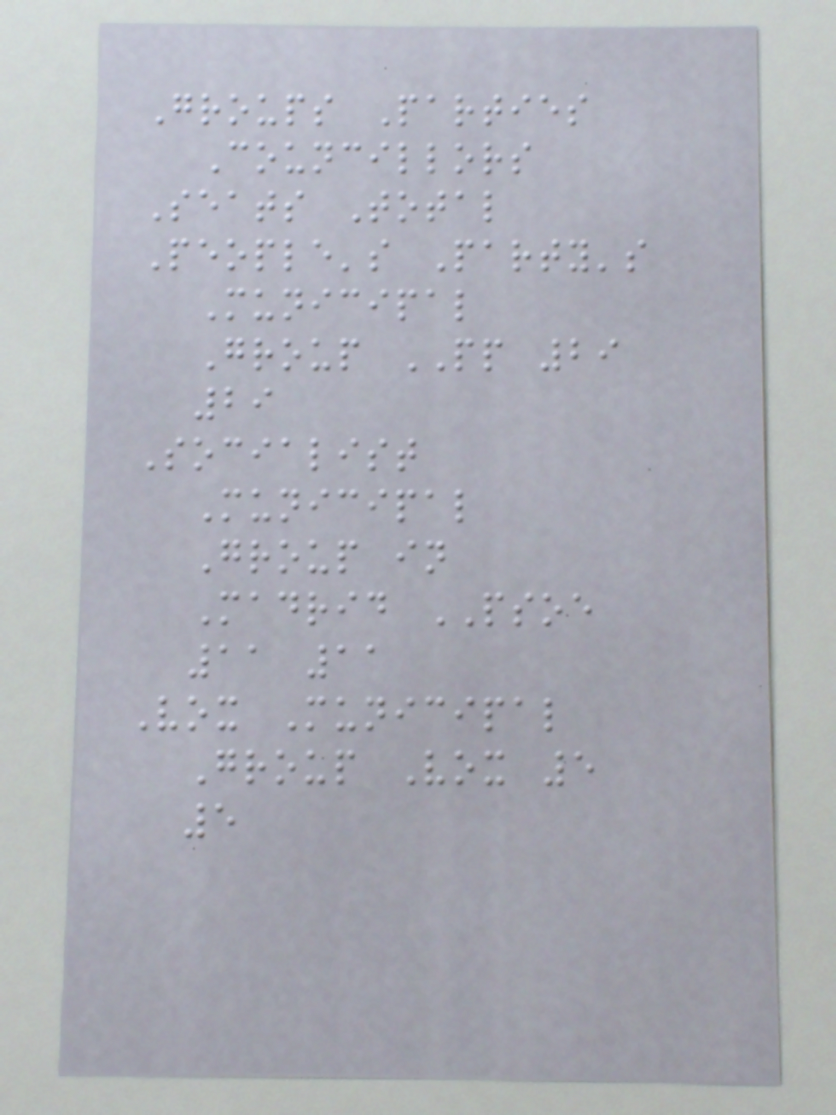Groups Parties
Councillors
Seats Total
People's Party's
Municipal
Group PP 29
29
Socialist
Municipal
Group in
Madrid PSOE
11 11
Vox Municipal
Group Vox 5
5
